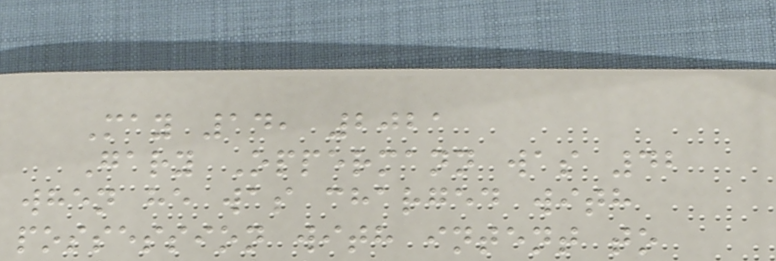May 14, 2021
Gary Oppermann was 42
when he was charged with
possession with intent to
